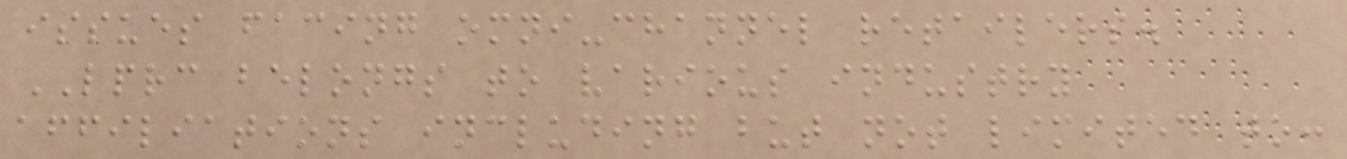issues facing omni-channel retailers.
LPRC belongs to various industry
affiliations including but not limited to:
